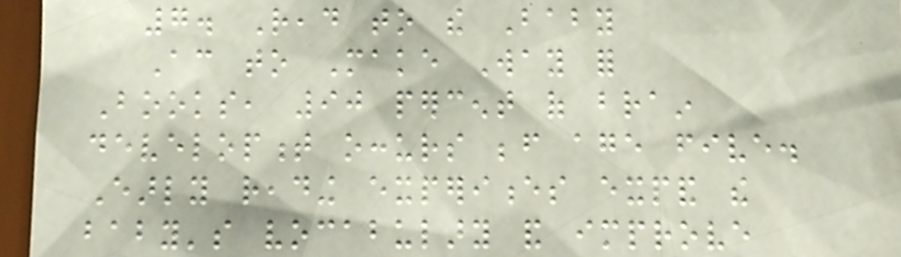7. Read to the Baby
According to Make Way for
Books, 90 percent of brain
development occurs before age five.
Early reading experiences expand the
baby's vocabulary and improve
